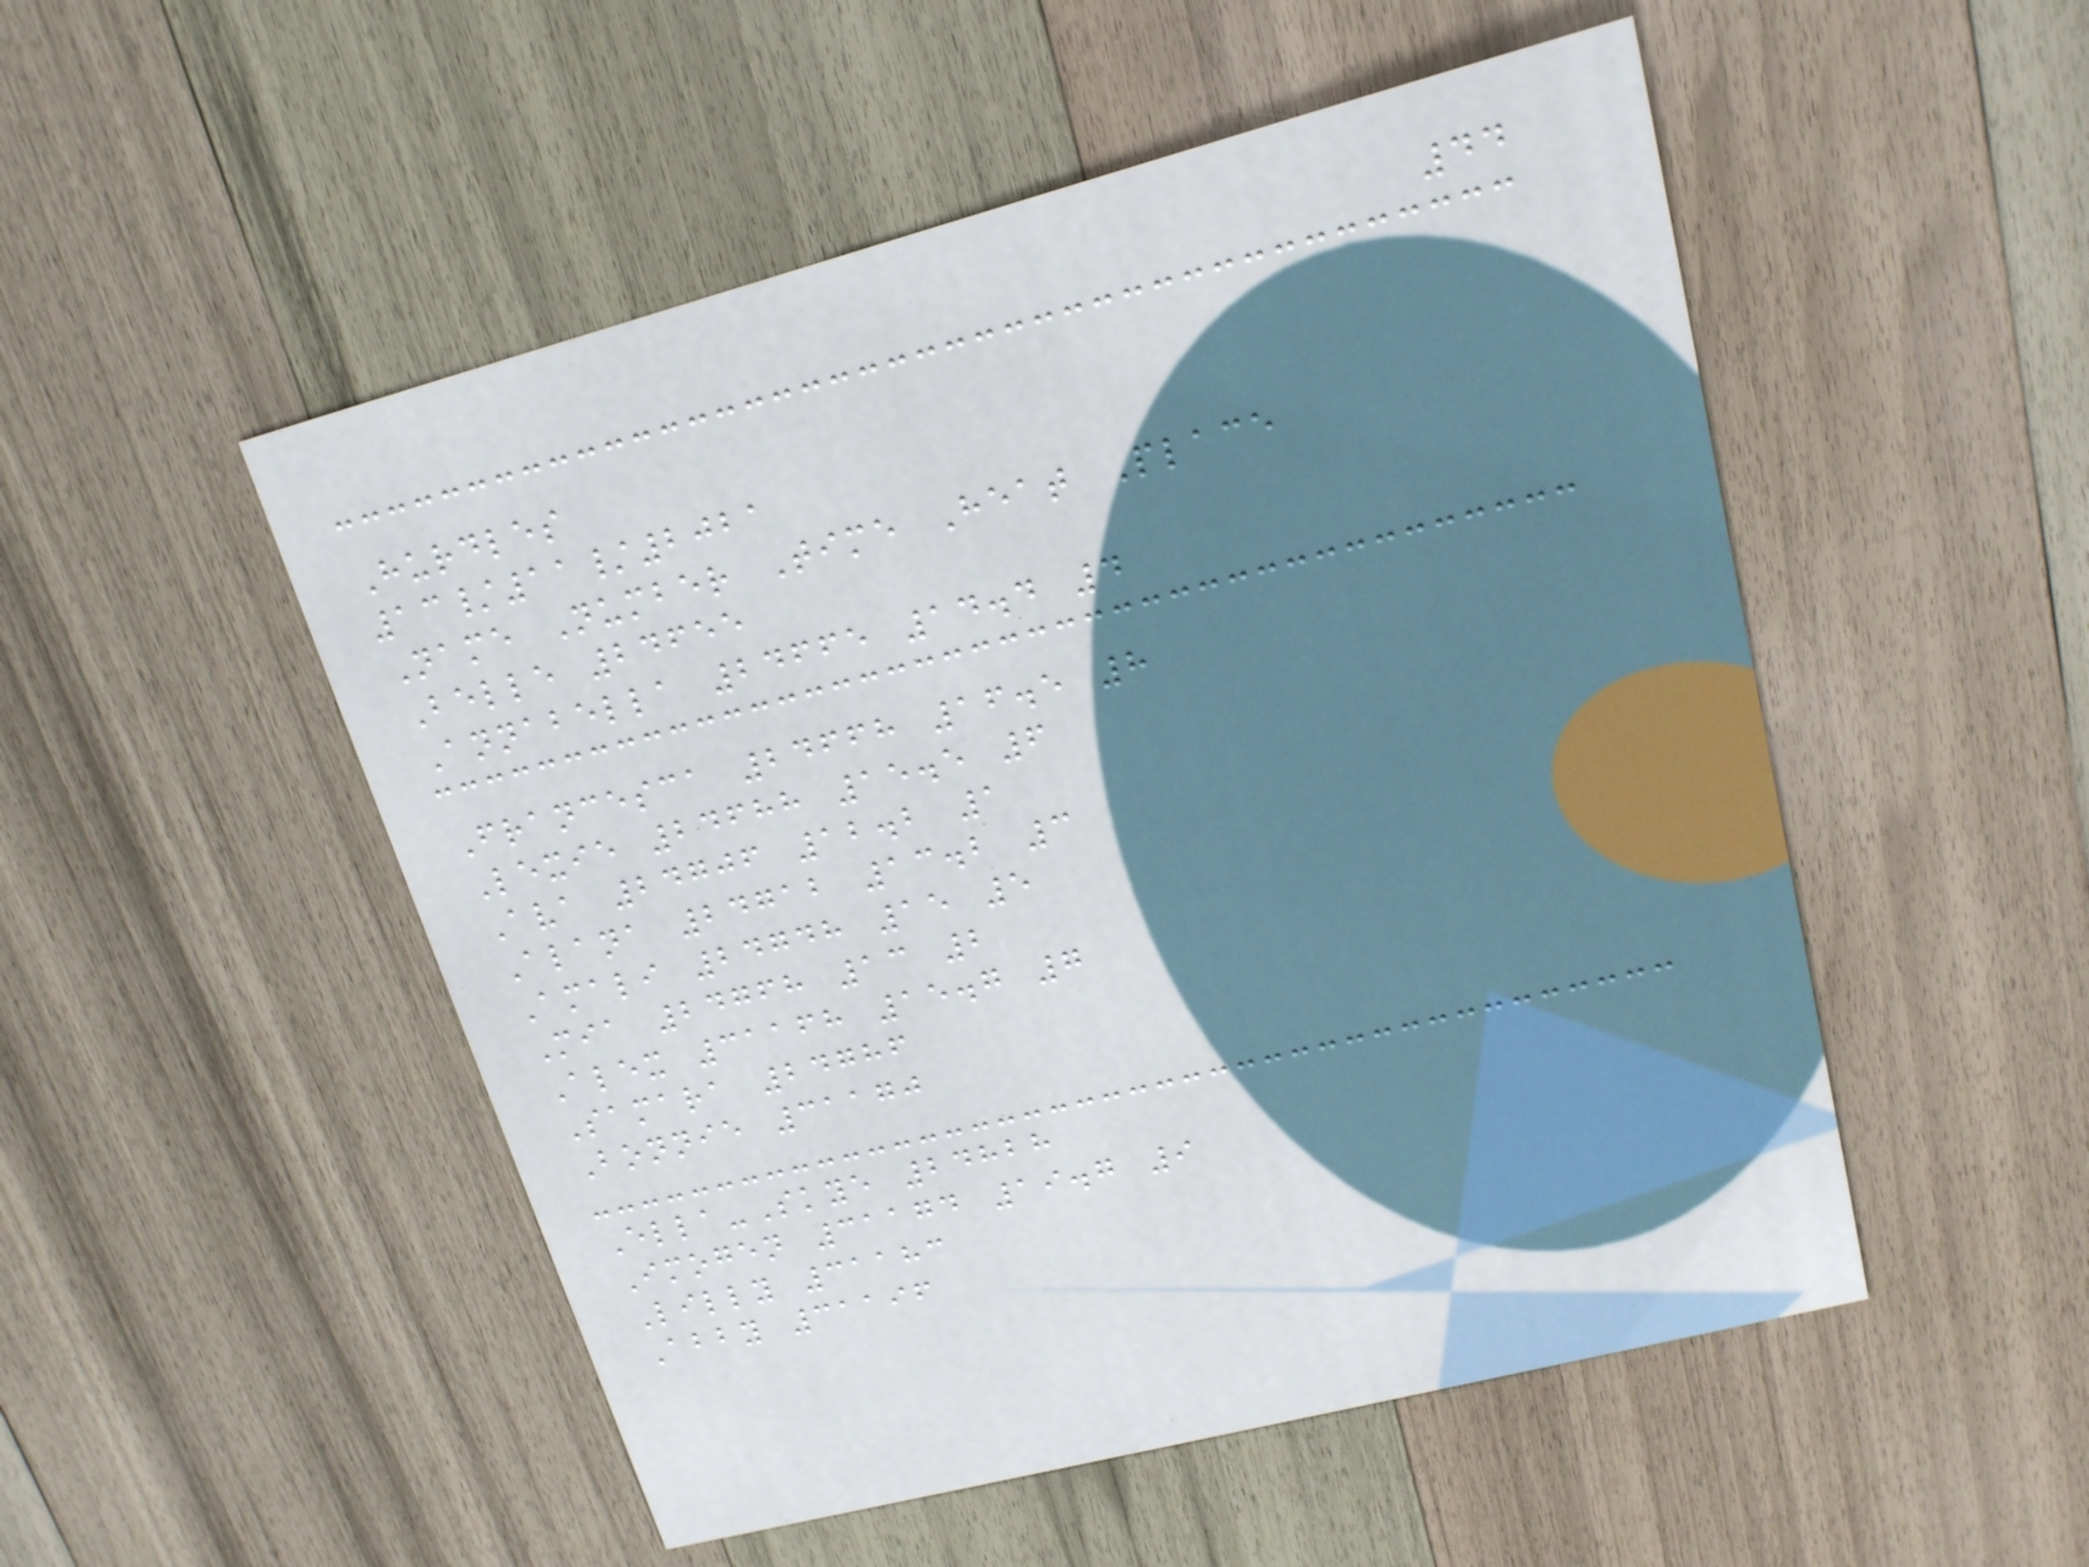44
Hurdles
13/11/2021
Name Number Time Heat Place
Belle 24655
Annabella 24665 14.4 4
Francesca 24668 16.5 8
Lexie 24688 15.5 6
Ava 24706 12.2 1
Alana 24712 13.2 3
Amali 24748 15 5
Mia 24768 13 2
Alex 31168 15.7 7
Samara 24786
Bonnie 31170
Ella-Skye 24828
Imogen 31174 19.7 9
Lilly 31183
Abby 31196
